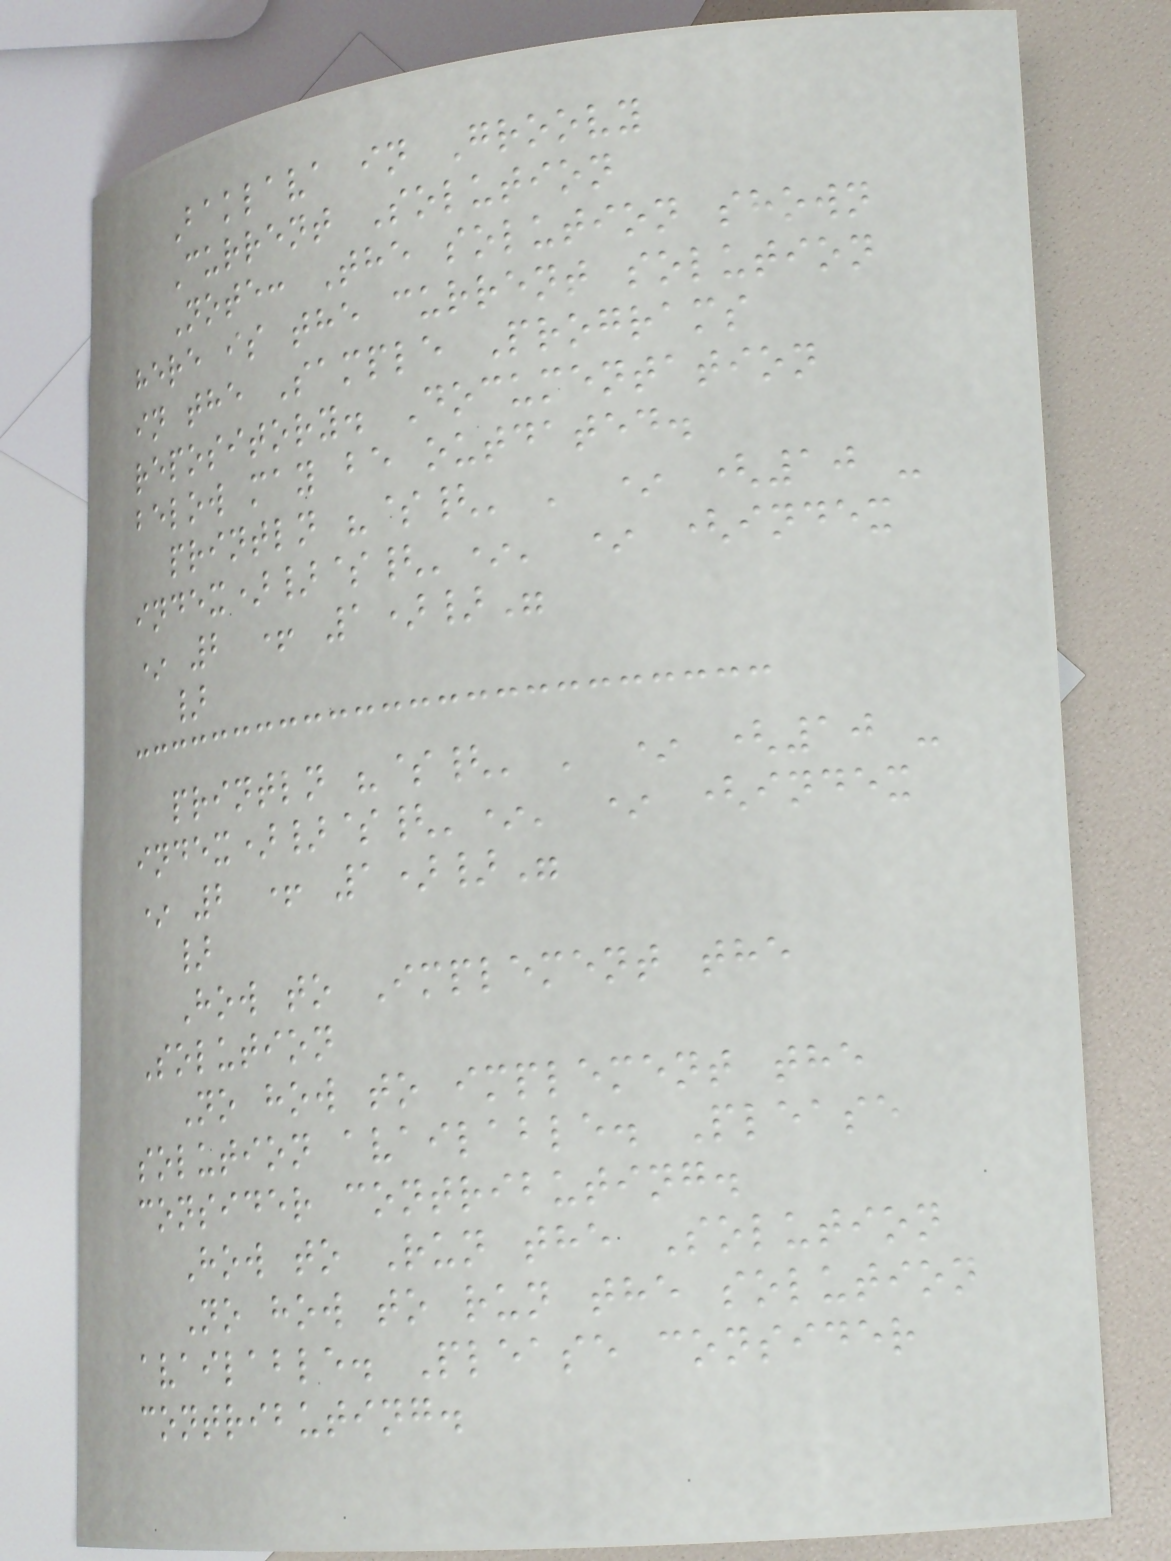Baklava in Groovy
Current Solution
Note: The solution shown
here is the current solution
in the Sample Programs
repository. Documentation
below may be outdated.
println "${' ' * (10 -
index)}${'*' * (index
* 2 + 1)}"
}
println "${' ' * (10 -
index)}${'*' * (index
* 2 + 1)}"
}
How to Implement the
Solution
No how to implement the
solution available. Please
consider contributing.
How to Run the Solution
No how to run the solution
available. Please consider
contributing.
